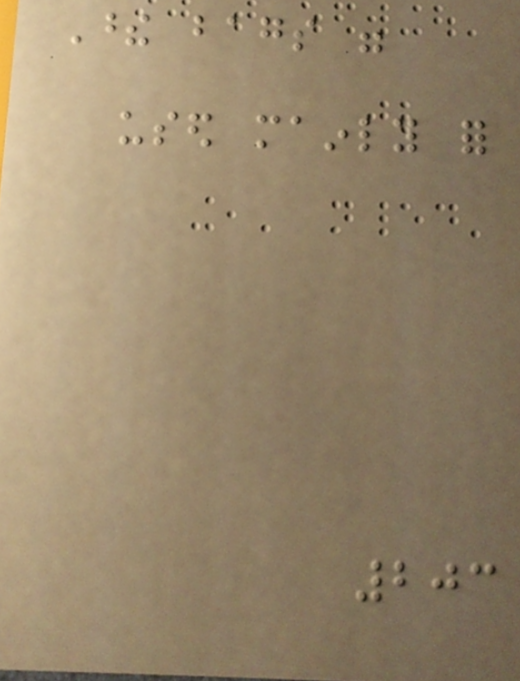These bags were
used mainly for
203
